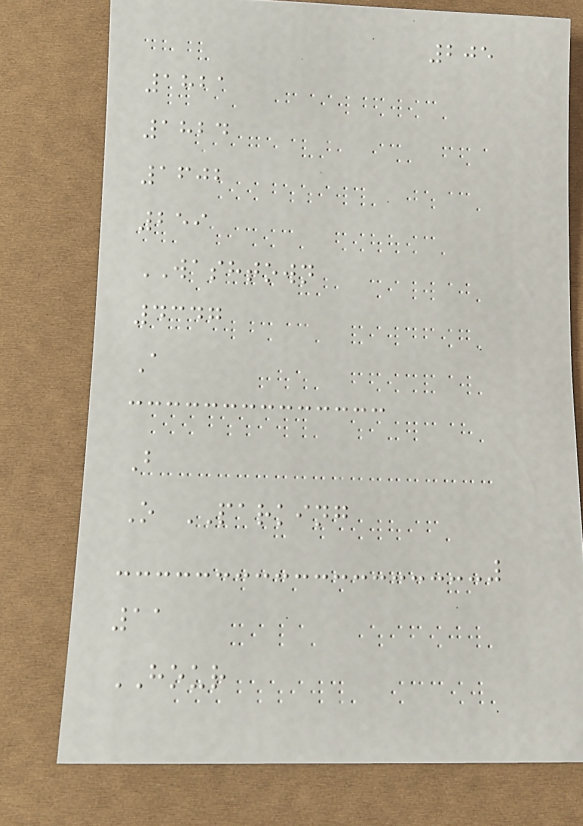205
1821
1824
1602
259
WASHTOWN
4347
A
B
O PARKING
11
HOUR
